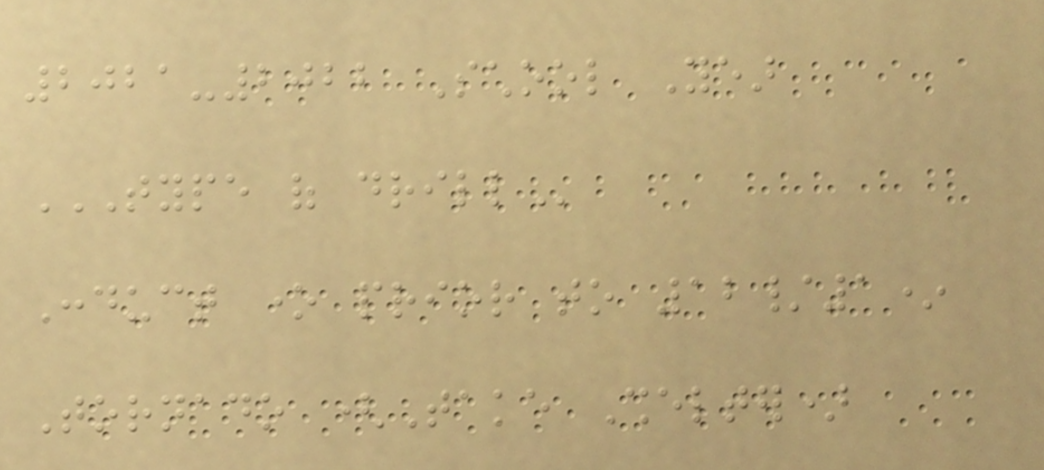2021-2022 School Year
TYPE OF DRILL
Conduct one prior to 12/1*
Tornado (Take Shelter)
